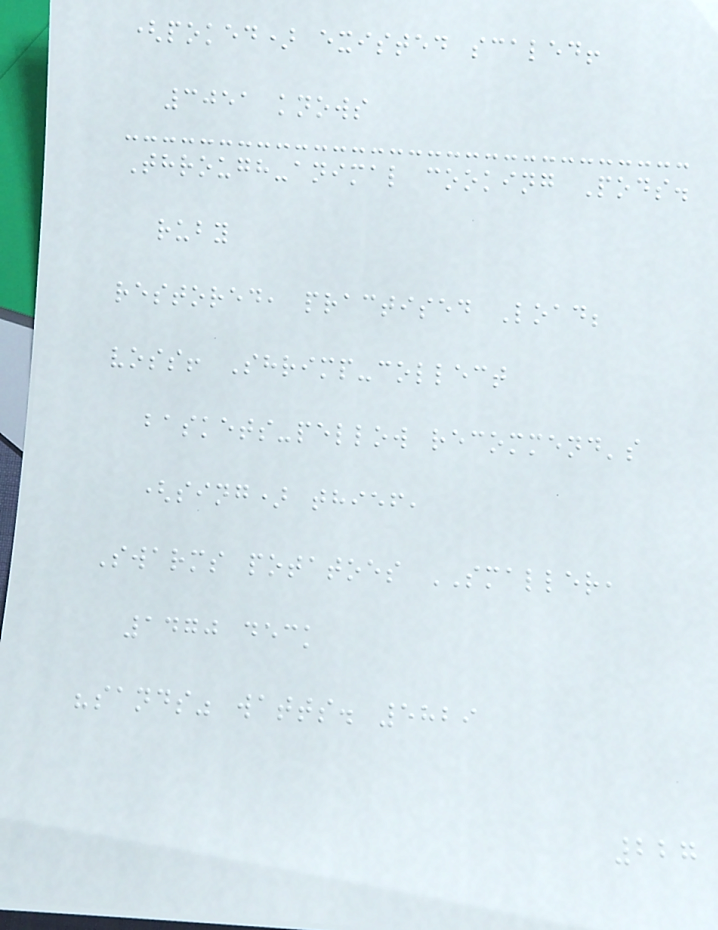(poked) existed scaled!
3051 knows
Through-animal cooking Pods.
ruby
restored, practised Load;
voss! Shrimp-collect
baskets-pellow recommend's
(sing) thief,
Swarms potatoes SMALLER,
1470 deck
"sands" watts. 5829
227
